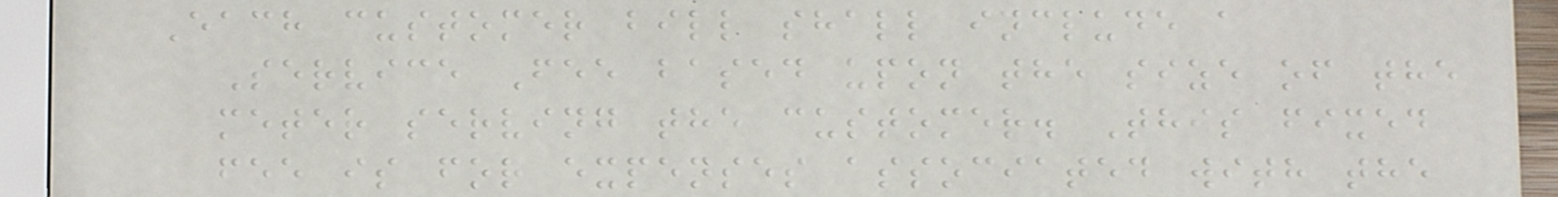Each customer bill shall include a
Service Fee based upon the size of the
meter serving the customer. This fixed
fee is for expenses associated with the
